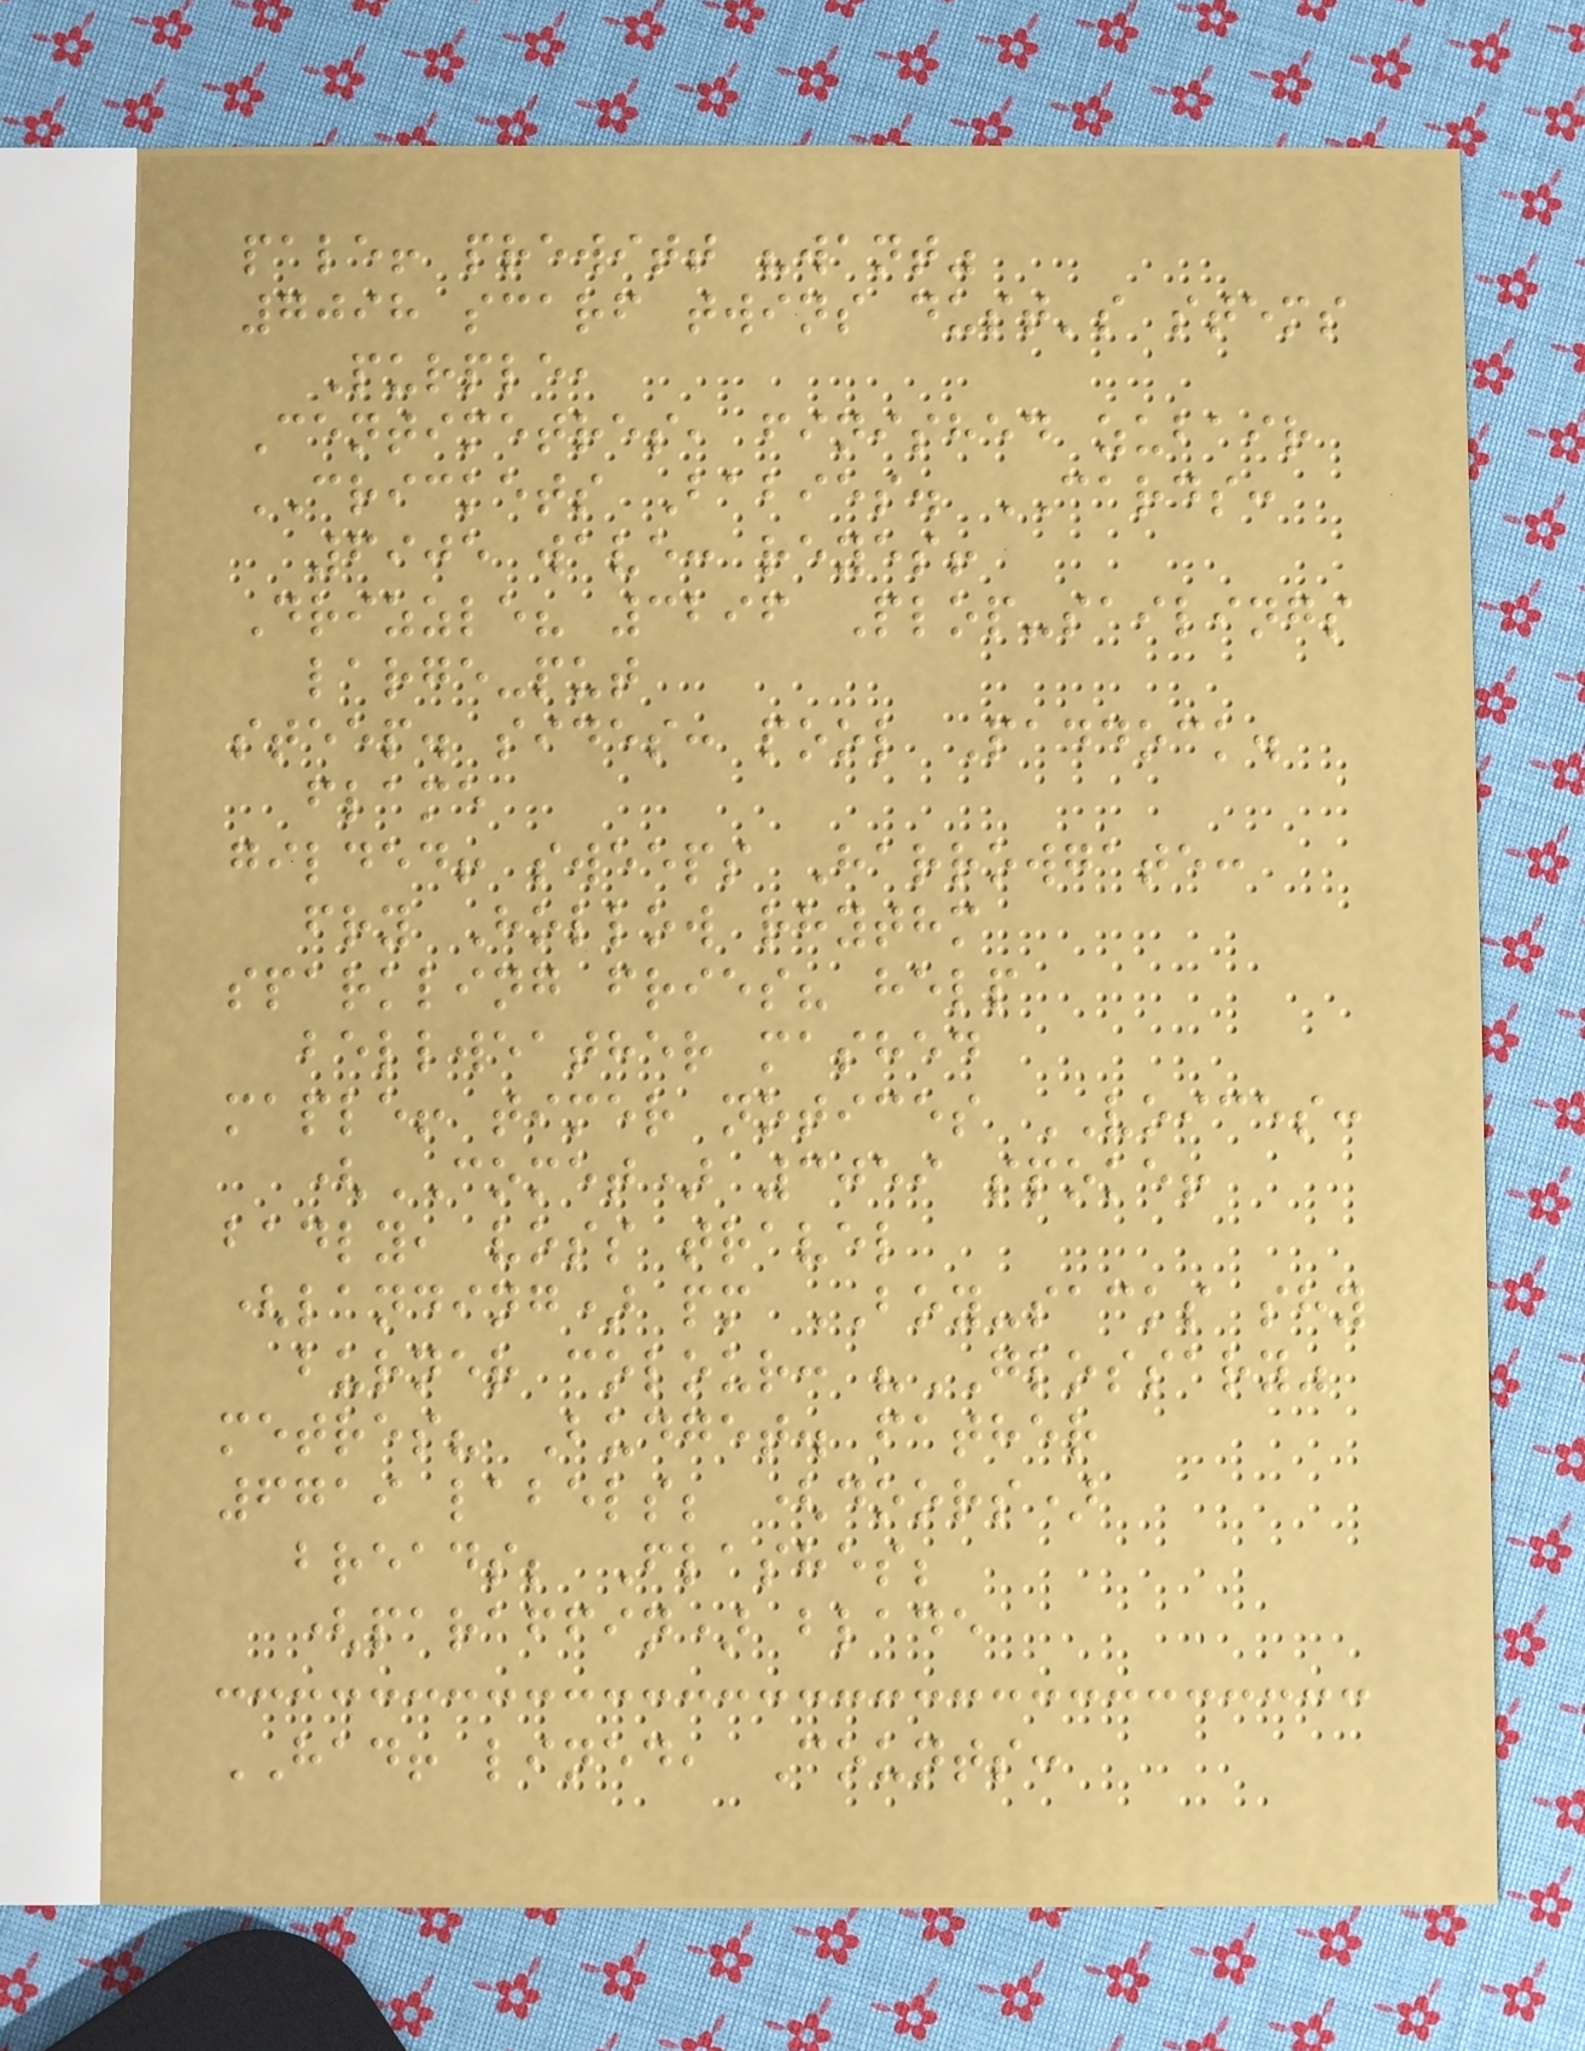pale! prewitt "want"
7098 scarf twins dust's stems
Purple,
Centimetres, finished zubair
CRICKETS Babies. CARDS:
6905 wave: reyes!
Drizzle? 3296 Plop-sailings
large-put
steep. sides: pool Paddock.
flame
gilded! sweeps Harrowgate:
fry Hollow rhythm
sparkling fries? help
bellweather mashed
maple! timer notices VOICES:
(COMET) 3059 spoke!
badly, voss travel
(landing) pm BOY-sacks shy
burner colour: "GLOSSARY"
metres? Budget. father
6719 labels; (doors)
breads; Flashes;
(paraffin) blade
HAD! lined, Counts:
